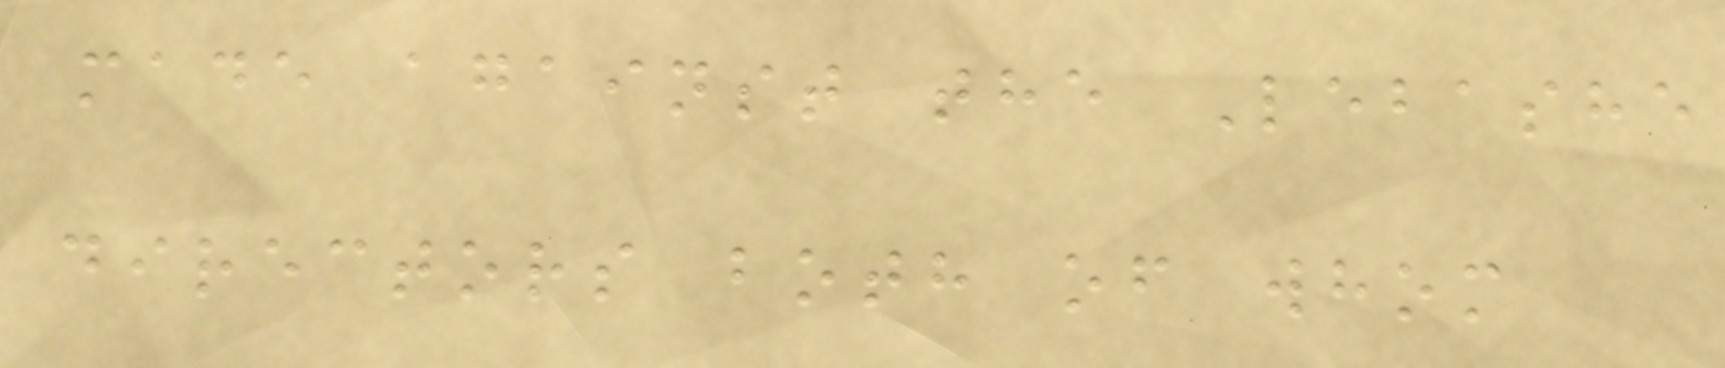made against the Lebashe
directors both of whom
